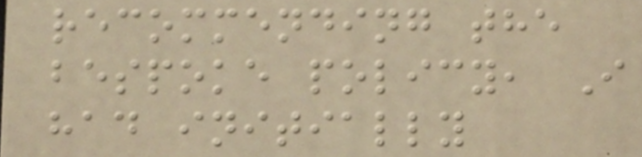recommending the
bespoke policy, I
had initially
